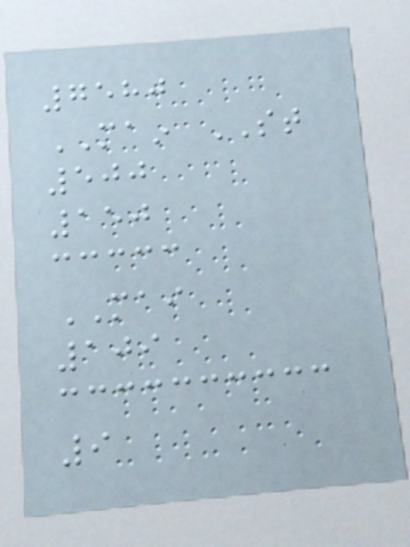7580
MAIN ST
500
150
MAI
109
9
